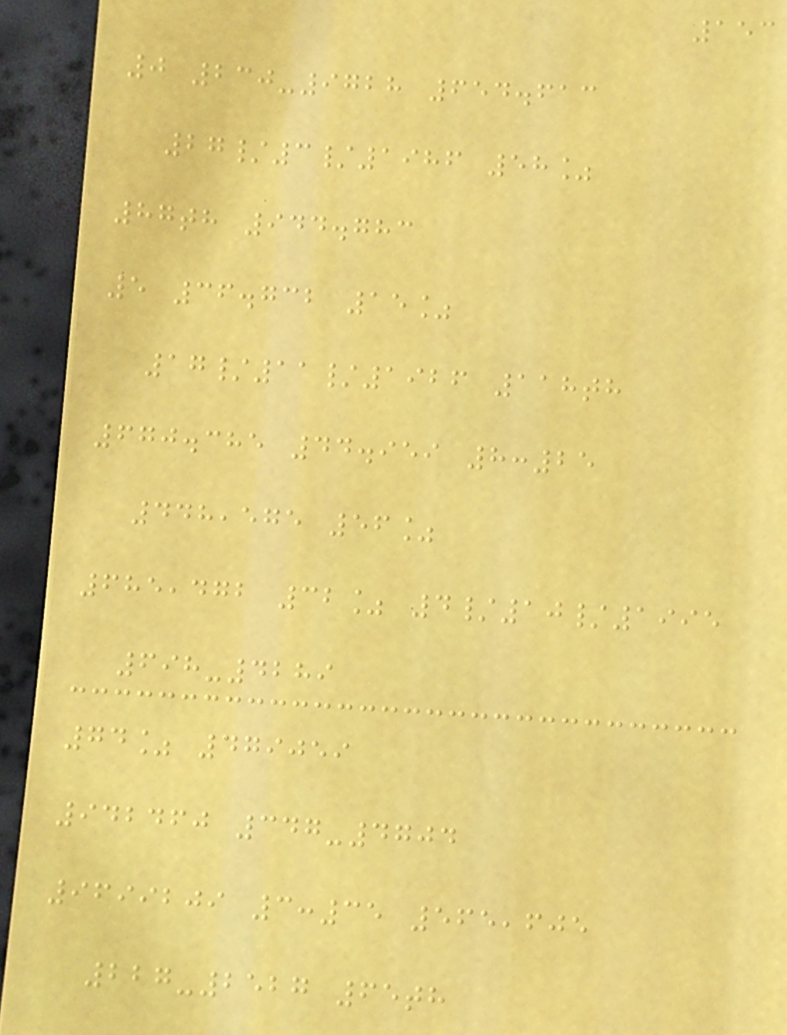153
0 230-9728 654.613
27/3/1986 58%
87th 944.783
5 36.732 15%
17/11/1926 118th
670.385 44.959 8:25
448,575 56%
685,472 32% 4/10/1995
698-4289
74% 479059
942460 347-4704
9699209 3:35 565,605
227-2527 65th
